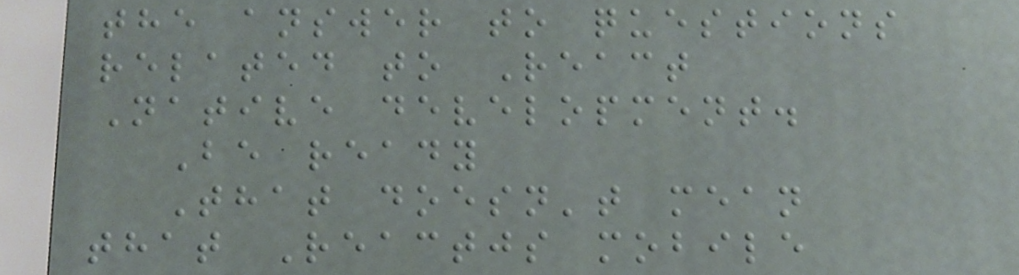the answer to questions
related to React
Native development.
Be ready
That doesn't mean
that Reactjs mobile
